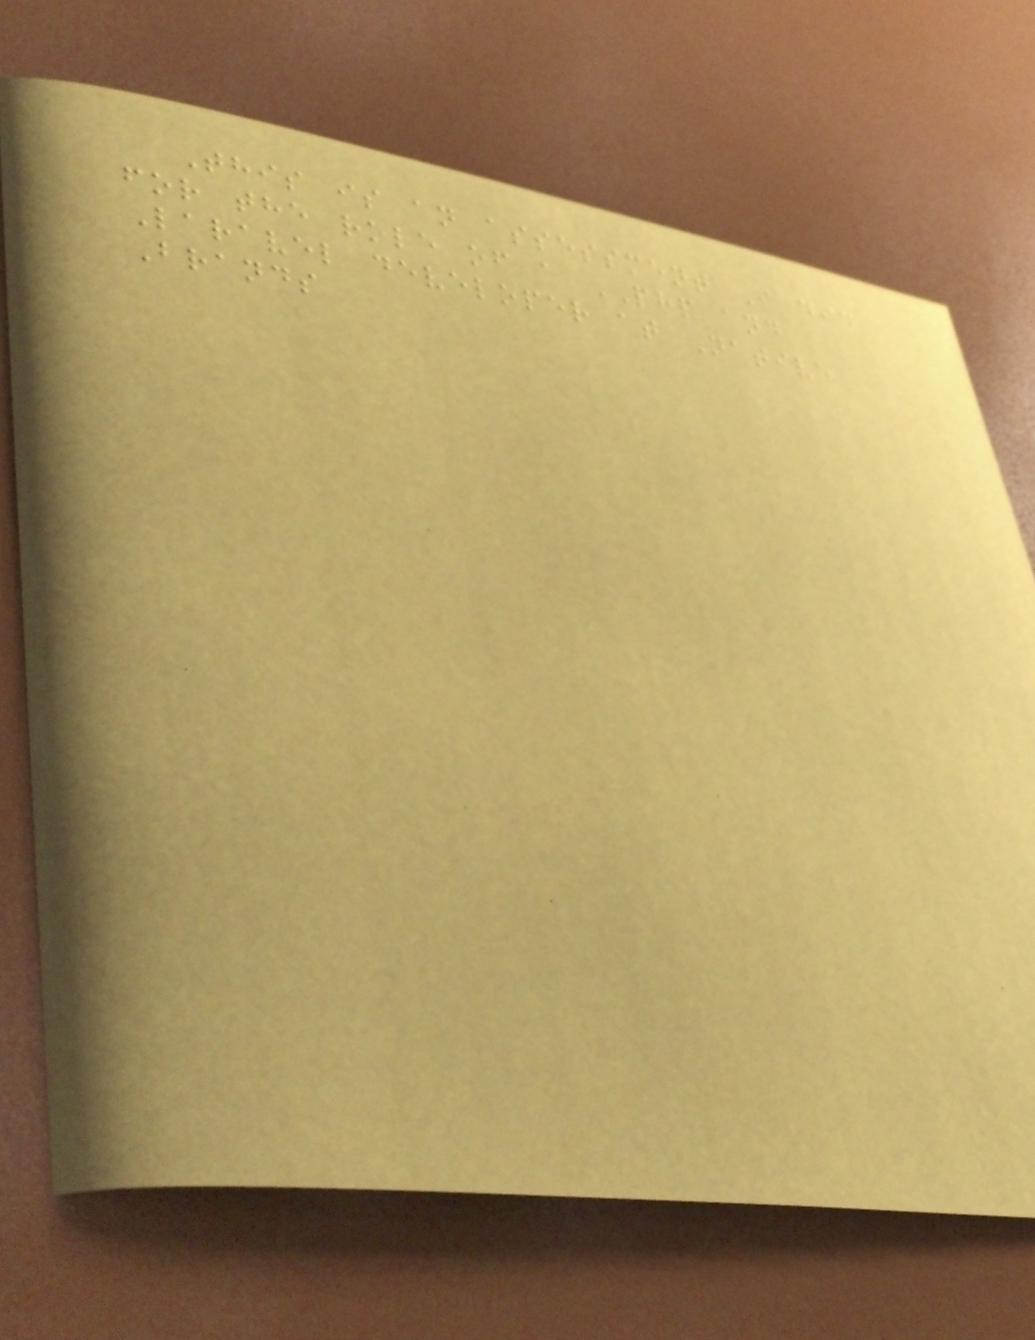This is an assessment I did
for the role of a PHP and
Laravel developer at Native
Brands
